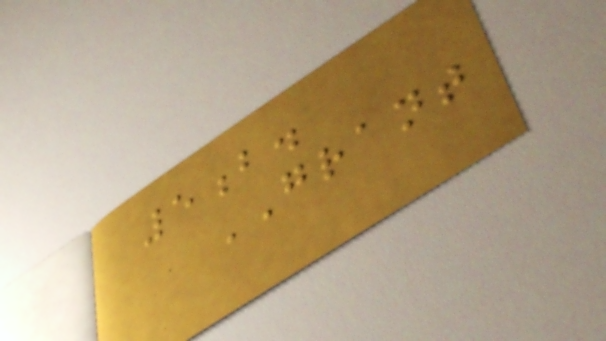5b.
GRANT
